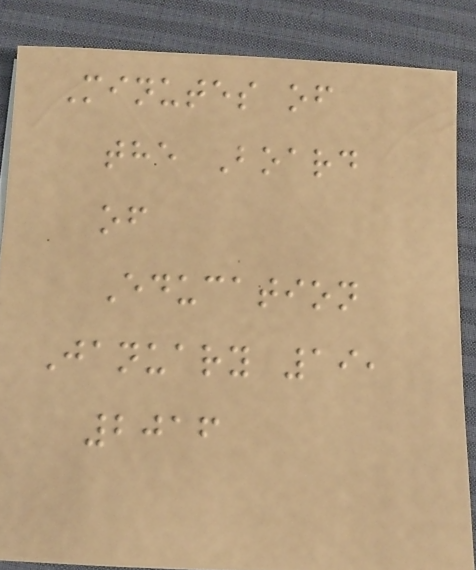Minutes of
the Board
of
Education
January 19,
2016
